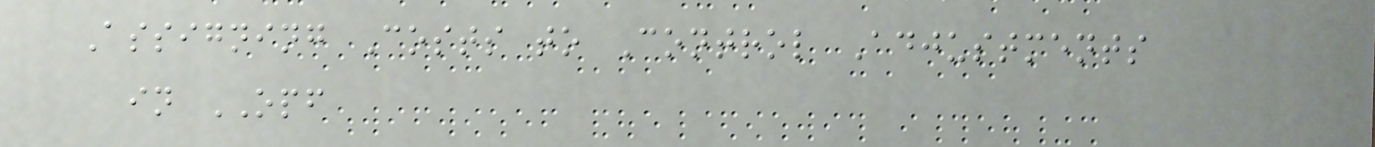Assigning Costs to Control Adjustments
in OPF
